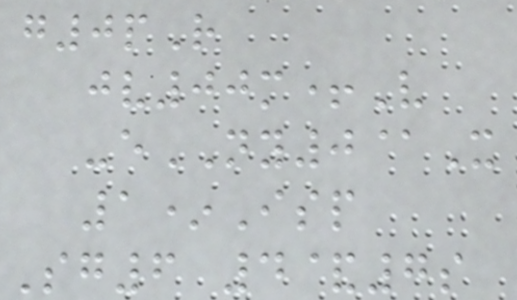g0pR
jv00m+V
-eNY0@X
1*Isp
Sg6 4&7s
